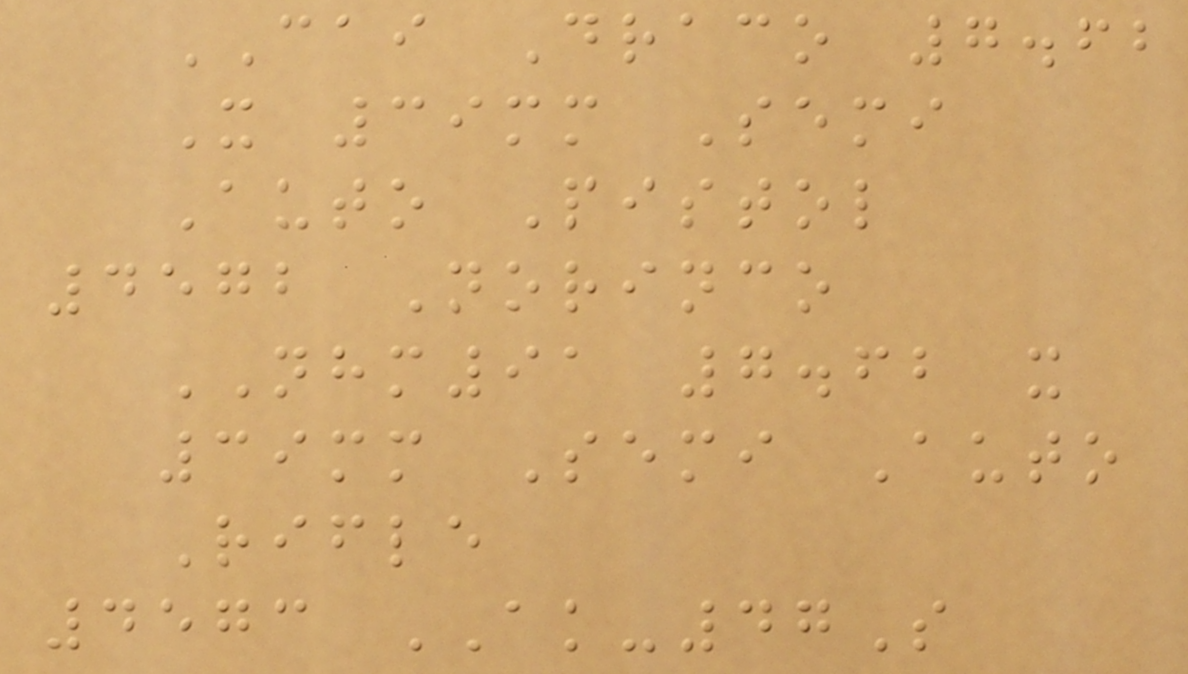CAI Draco 7.62
X 39mm Semi
Auto Pistol
4572 Norinco
NHM91 7.62 x
39mm Semi Auto
Rifle
4573 AK-47S
